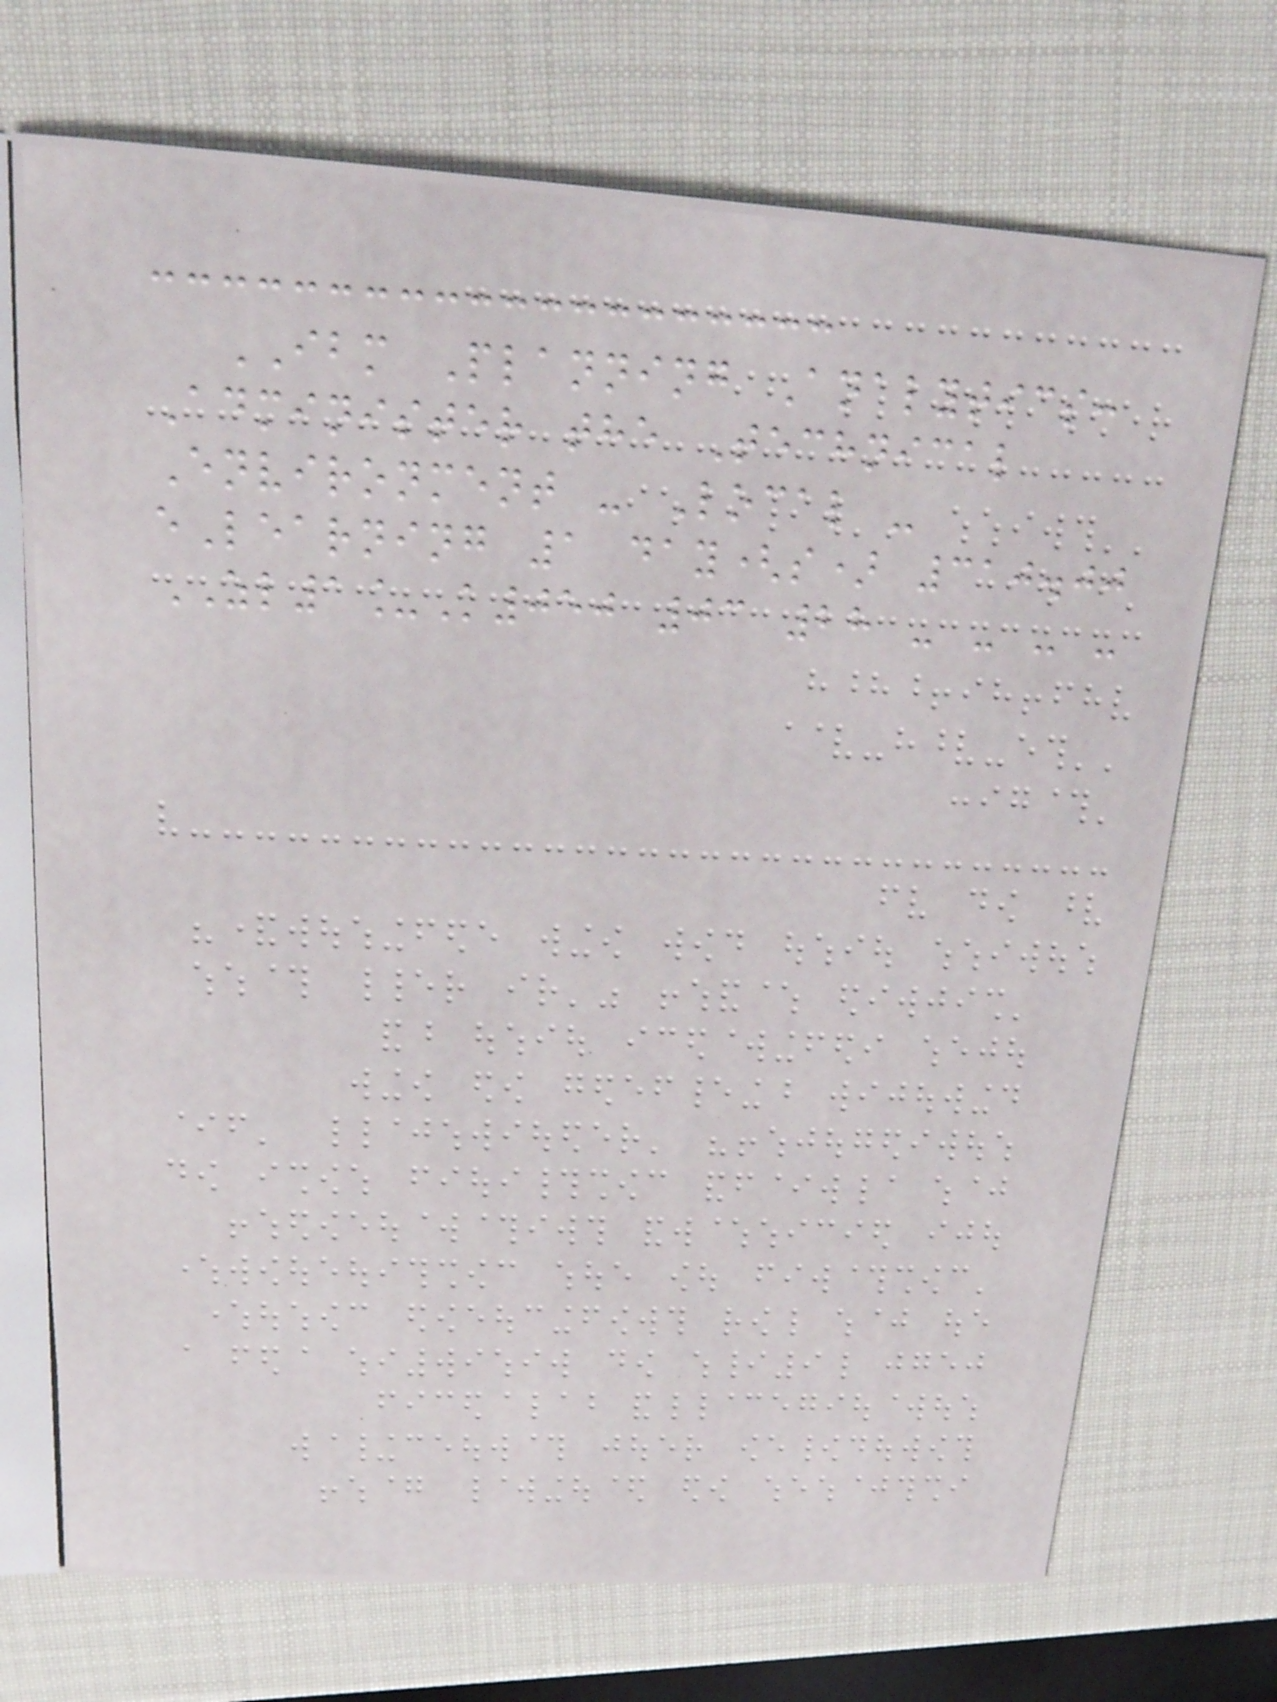IBM Planning Analytics:
Administer the Technical
Environment - Local -
eLearning 1 day(s) 310.00
ZL1_K050 03 28 - - - -
